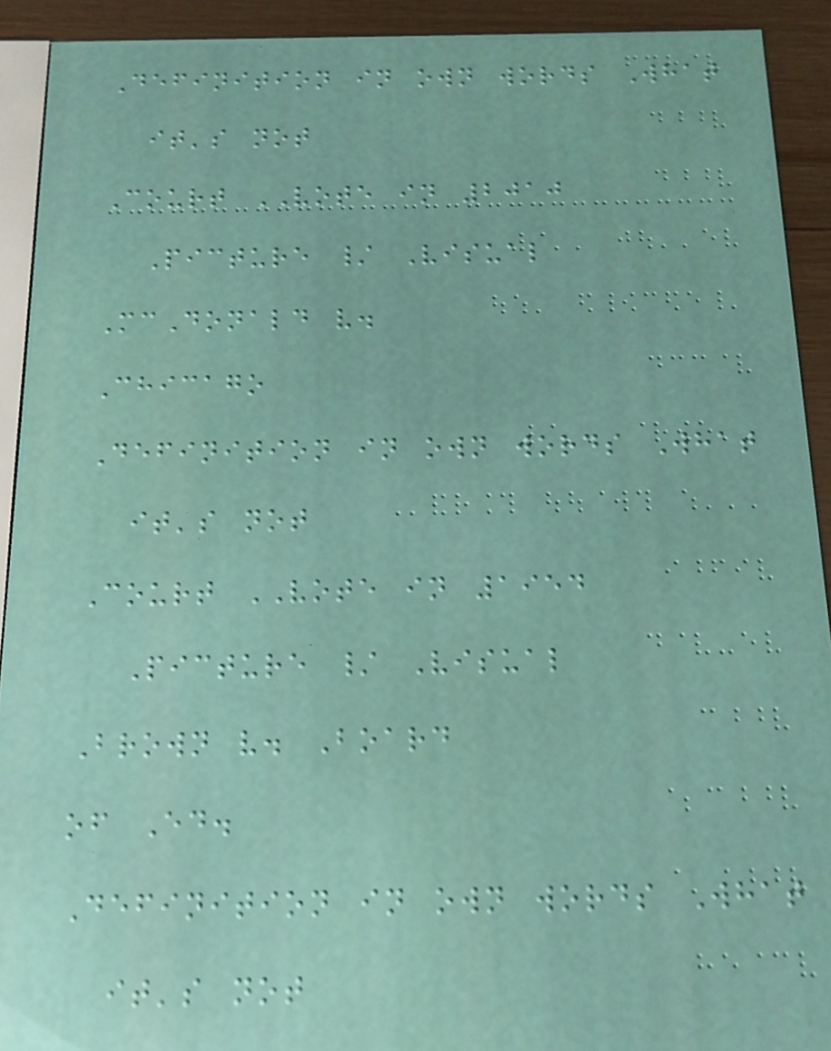Definition in own words What
it's not
Court VOTE in 2010
Picture / Visual
McDonald v.
Chicago
Definition in own words What
it's not
Court VOTE in 1954
Picture / Visual
Brown v. Board
of Ed.
Definition in own words What
it's not
